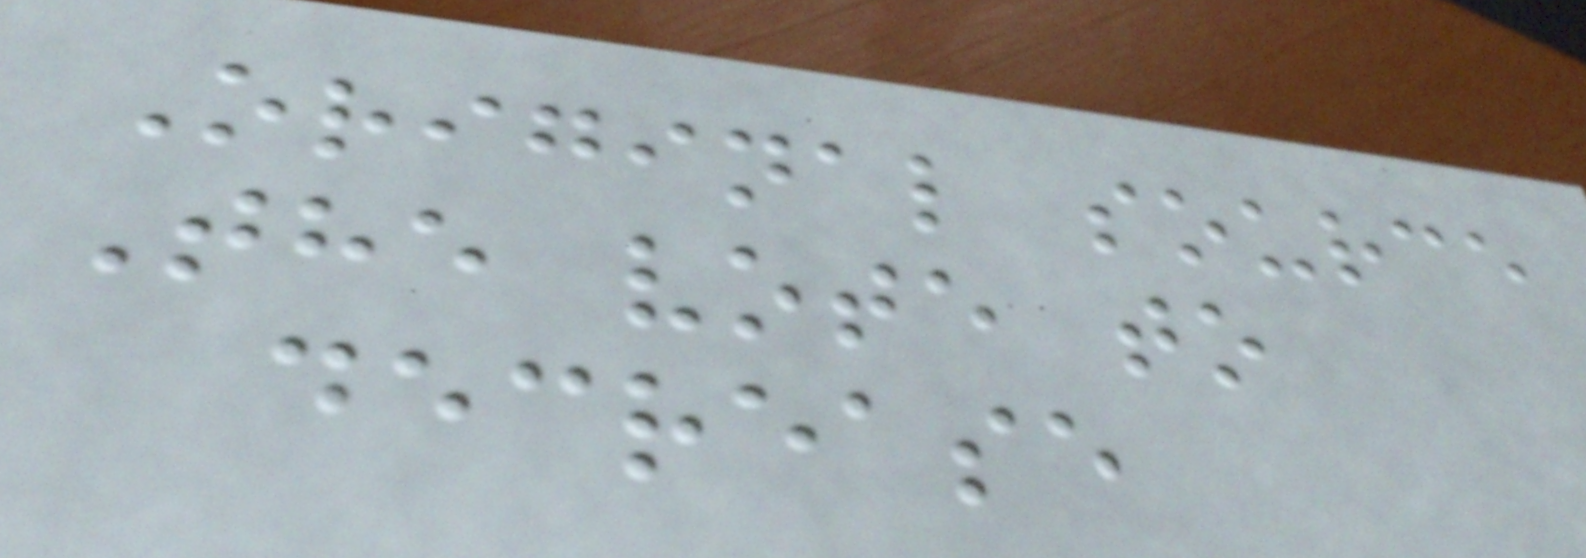Original source
The vote to
decrease
